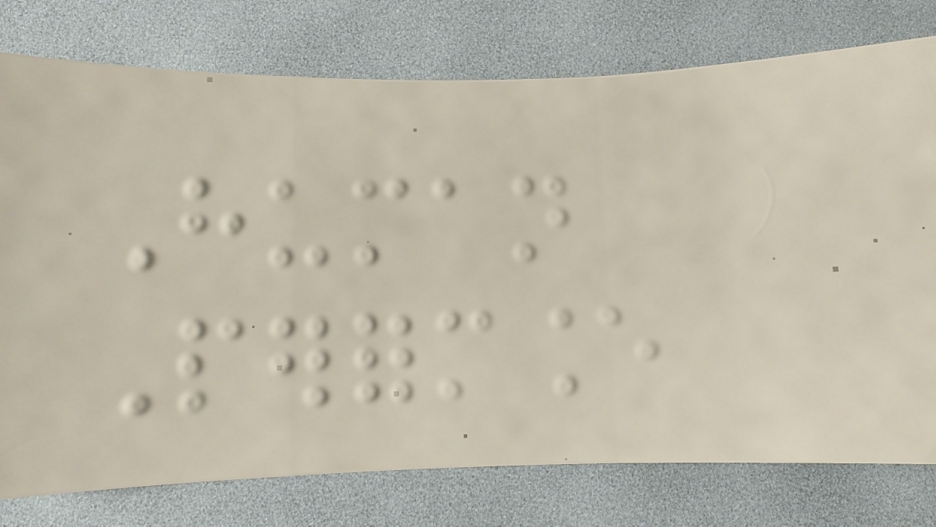Human
Performance
